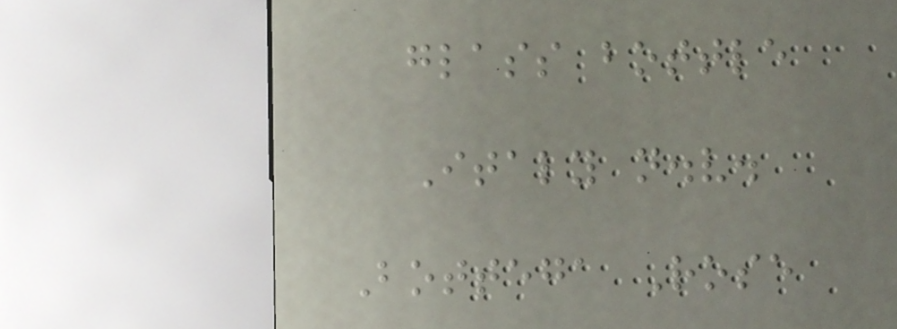glass bottle
Italy n.v.
Bottega Rose
